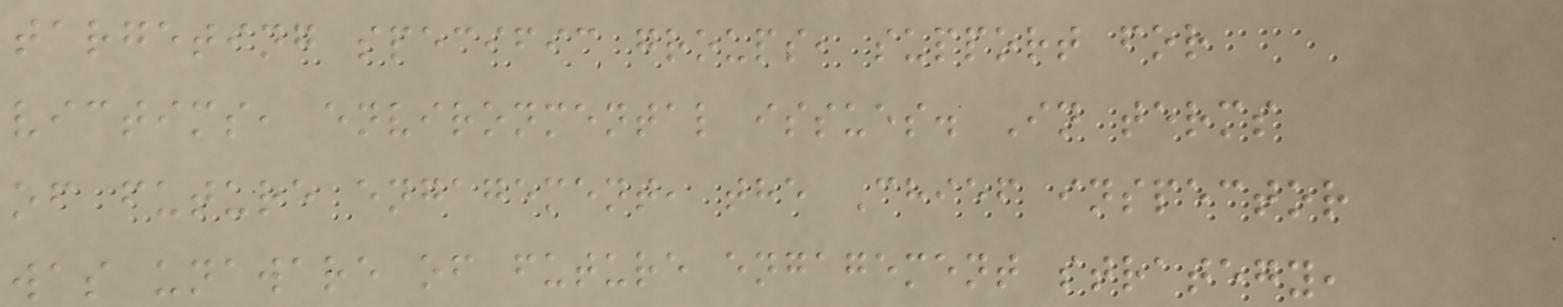targeting specific groups, support for
victims, environmental issues. In terms
of future engagement, the Chief inspector
was unaware of future engagement strategy,
